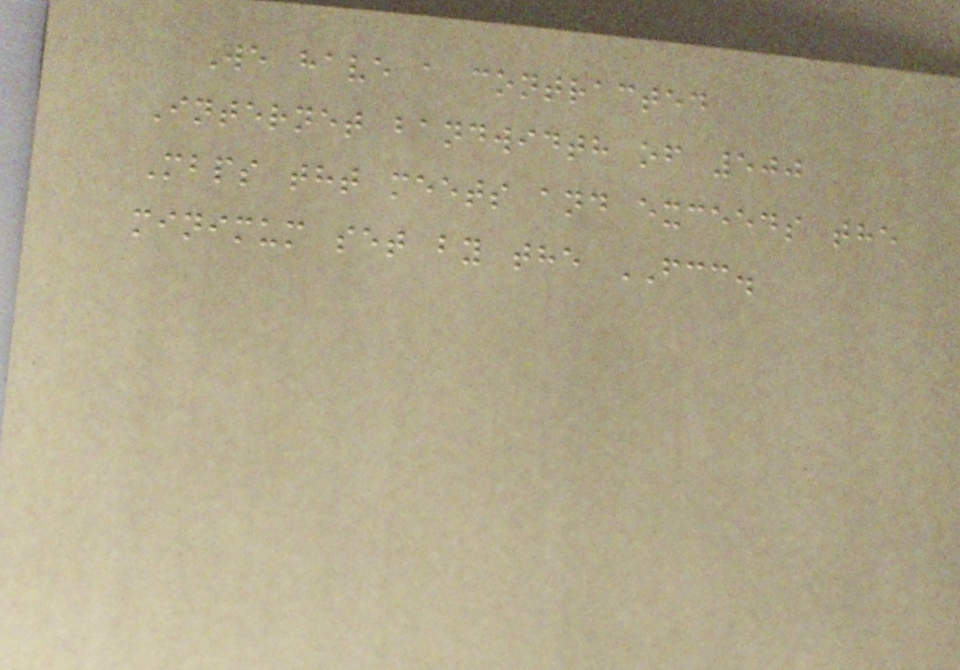We have a contracted
Internet bandwidth of 500
Mbps tht meets and exceeds the
minimum set by the FCC.
